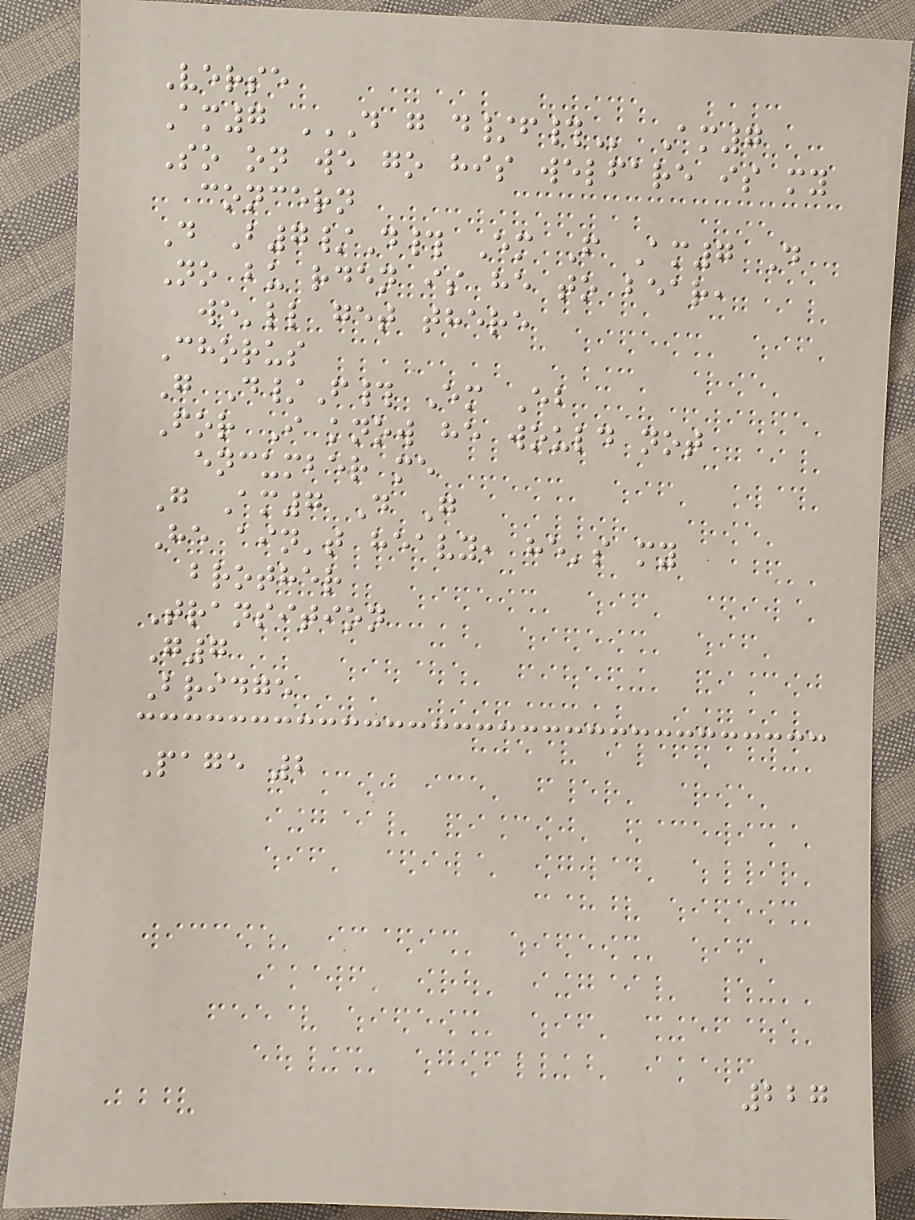Verse
Am7 D G D/F# Am7
So on we go his welfare is my
concern
D B7/D# Em F Am7 D
No bu rden is he to bear,
we'll get there
Chorus
G D/F# Em Eb
For I know he would not
encumber me
G Am7 D G
He ain't heavy, he's my
brother
Transition
G7
Bridge
Page 2
227
